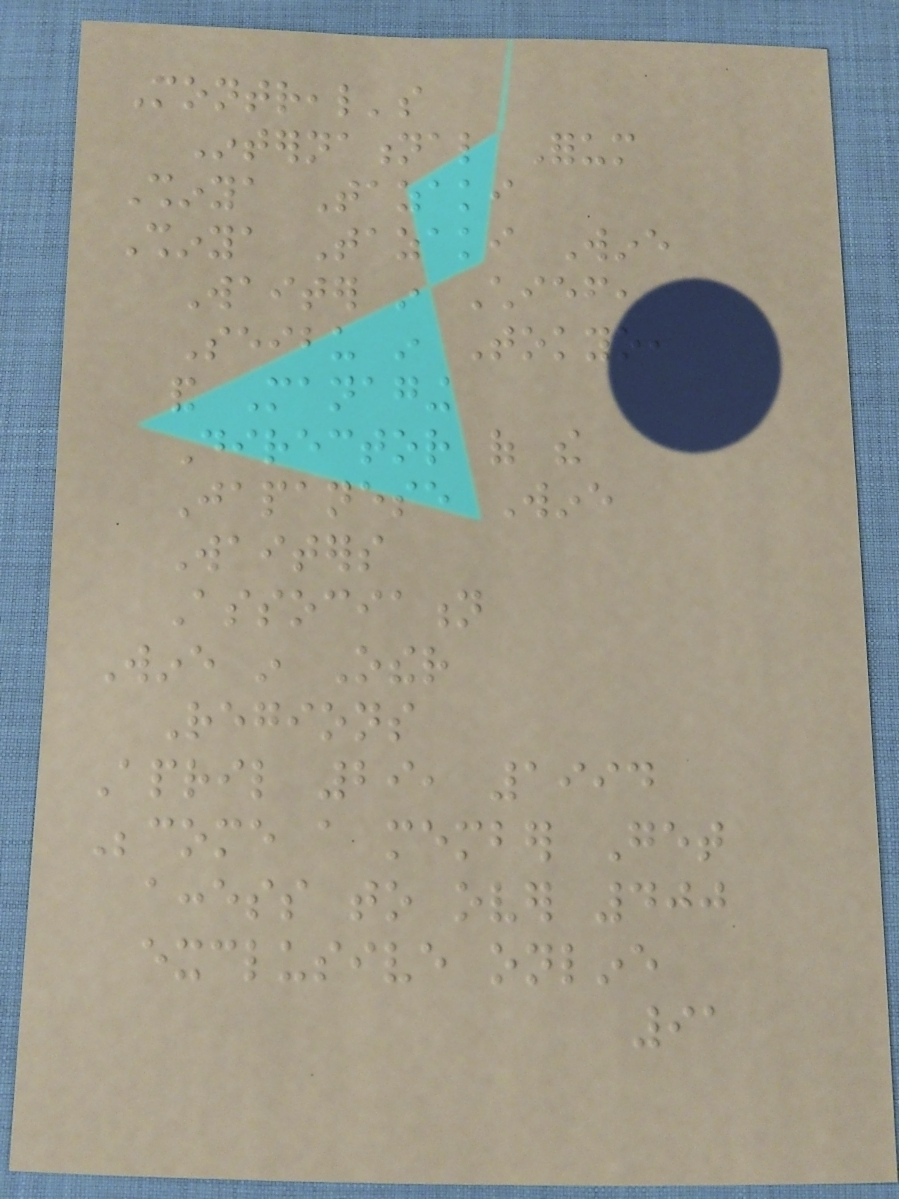Montreal's
International Forum
Shinya Tazaki
Shinya Tazaki Wine
Waiter in Chief,
Seibu in Tokyo,
and Managing
Director of the
Japanese Wine
Waiters
Association
Wine in Other
Regions
April 29, 1994
Become a member Get
access to over 400
exclusive online
91
